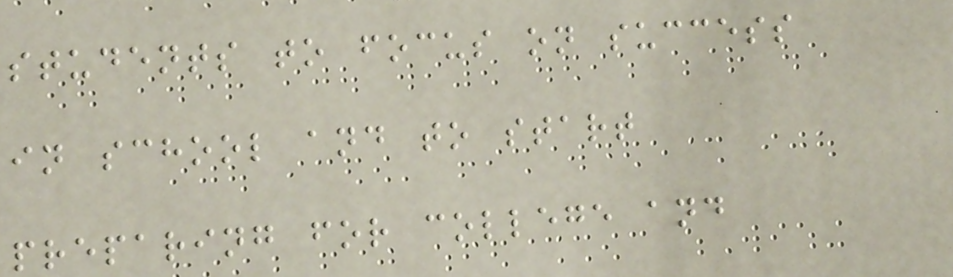students to focus on success
in school and to start
preparing for college and
